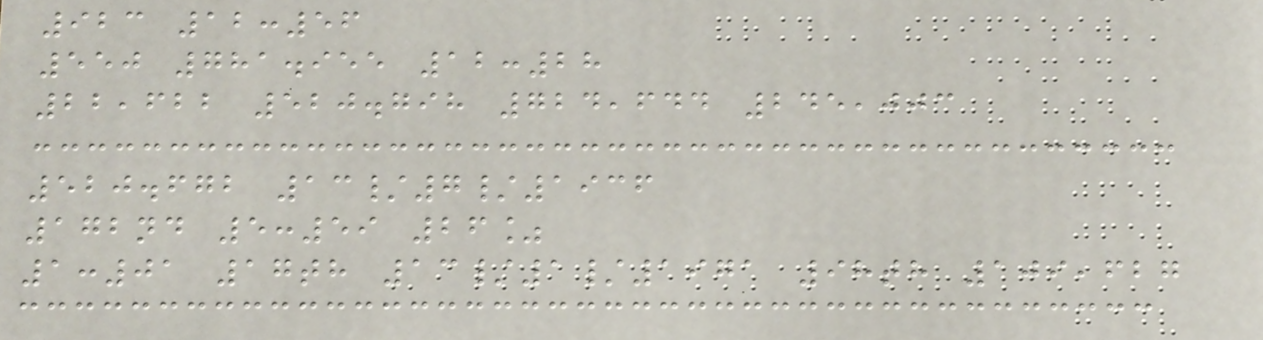923 12:56
550 781.955 12:28
22,622 520.798 724,644 245,003
520.672 13/7/1936
172nd 5:59 26%
1:01 17th 13/1/1971 98th 109,627
